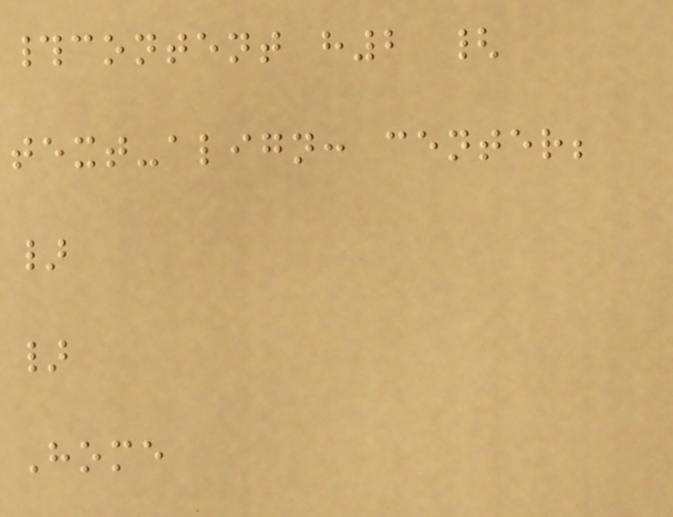#content h2 {
text-align: center;
}
}
Home
